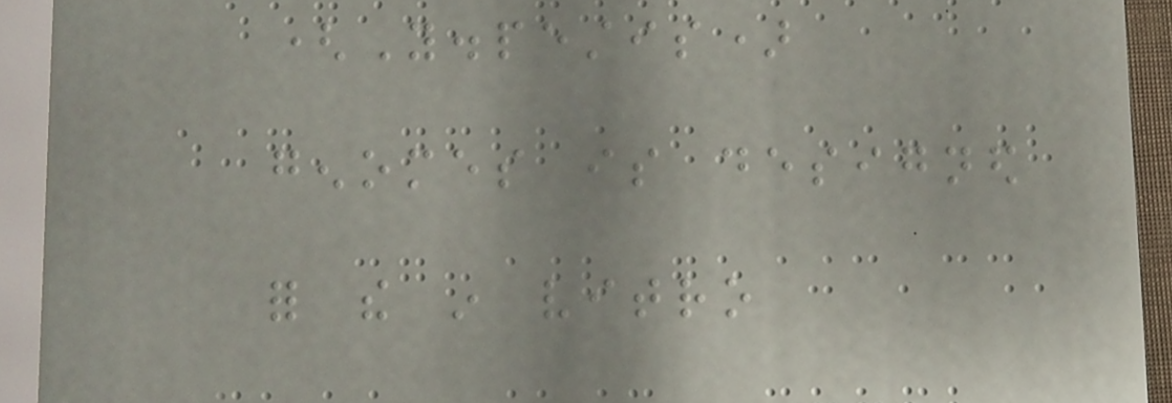(Y.pestis)
genomes is designed
for the in vitro
